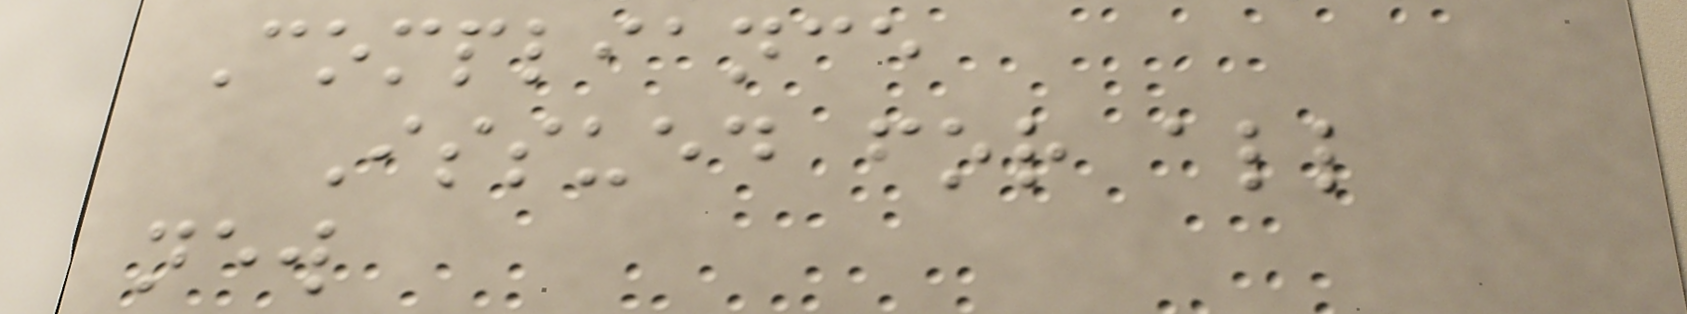Compliance
Issued for all
new
